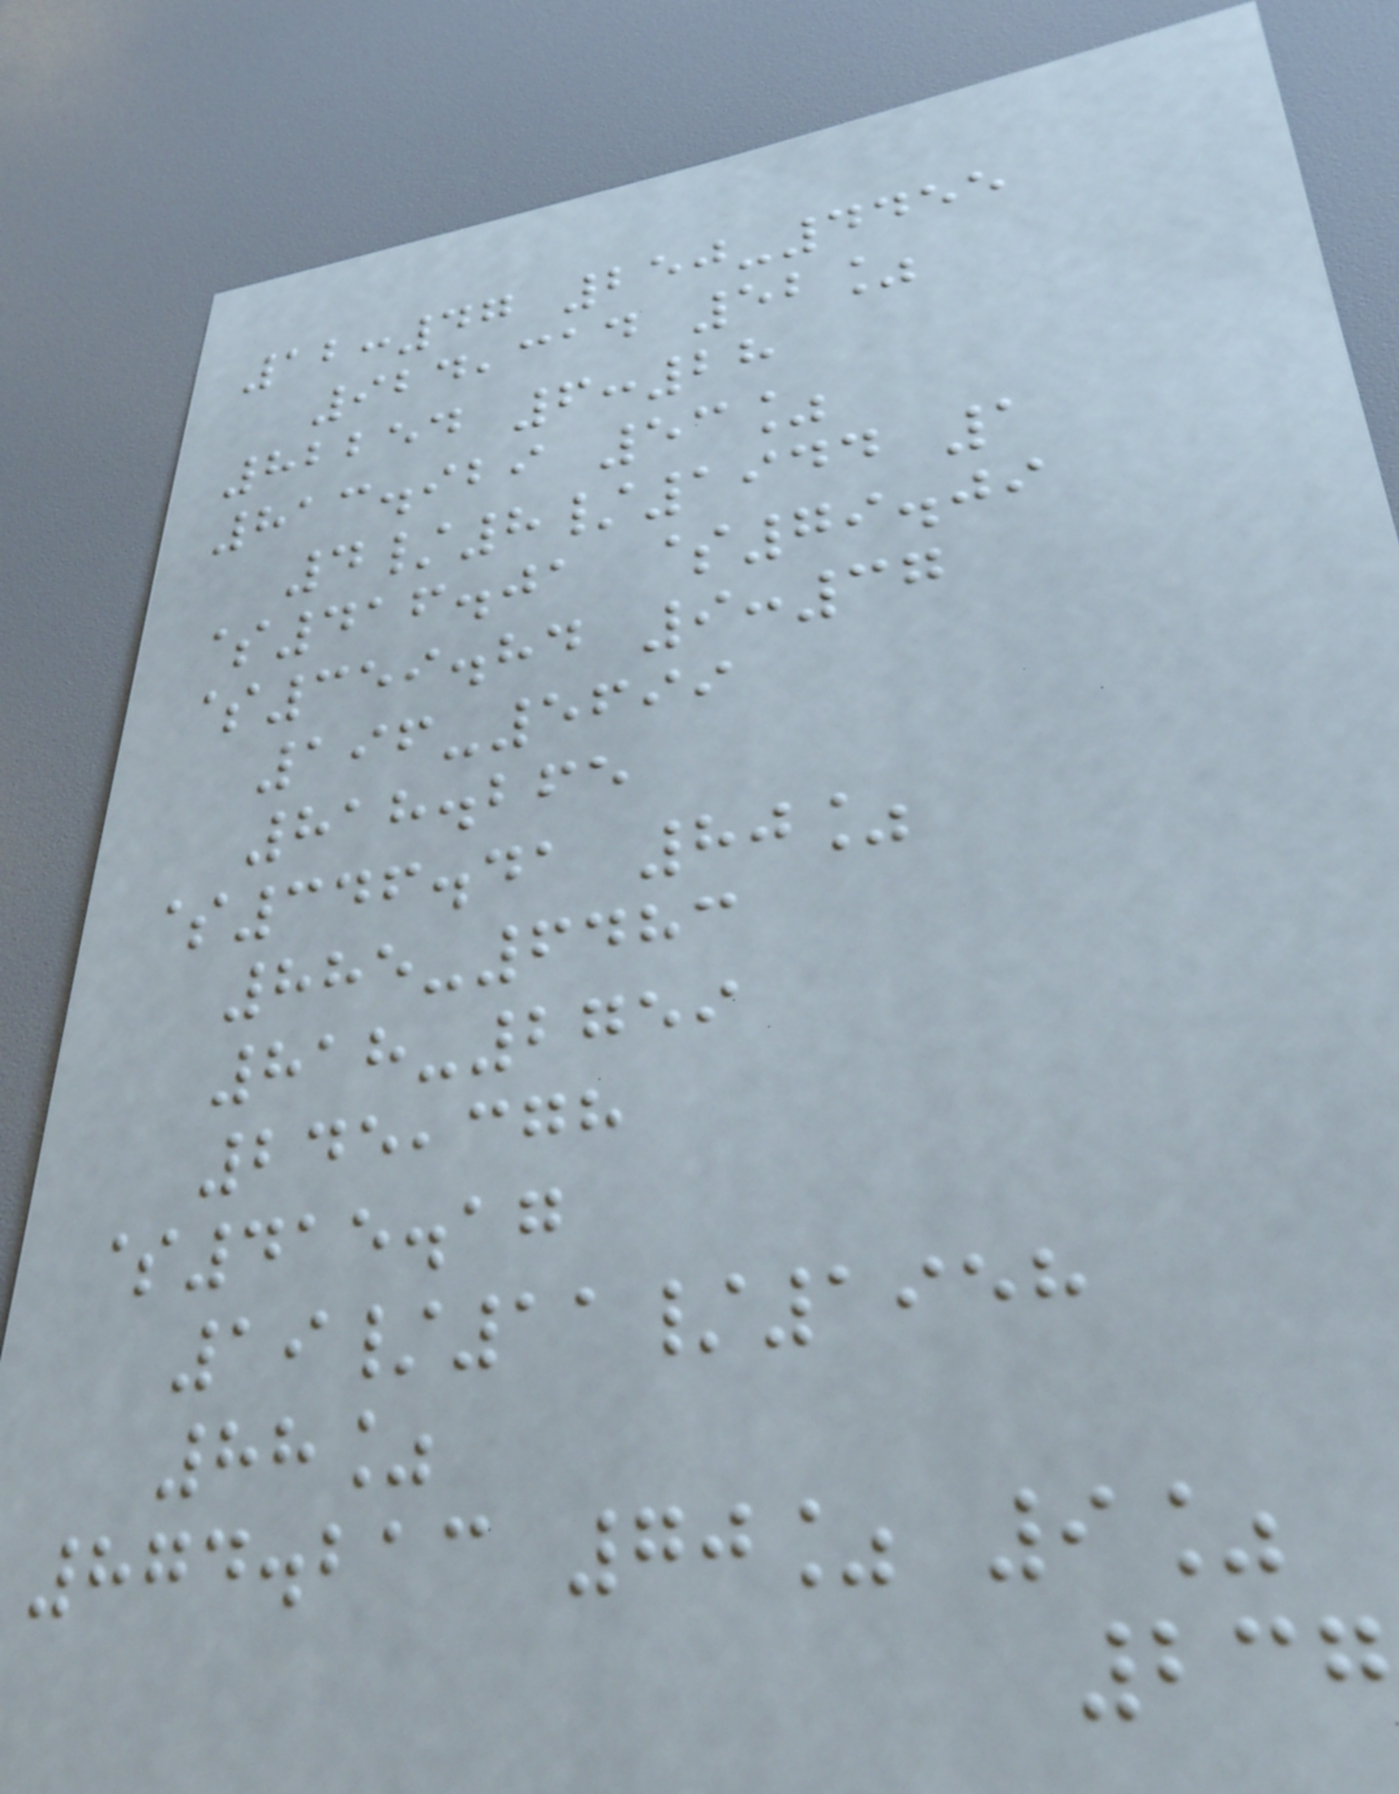12:47 250-4455
924,314 52%
82254 6:28
813.929 53%
4/8/1944 1
$416.01 $79.09
$359.84 9:37
196-5699
818.265
$346.41 80%
885-6483
818-2759
245,378
$415.17
19/11/1958
88%
874.213 70% 9%
237
